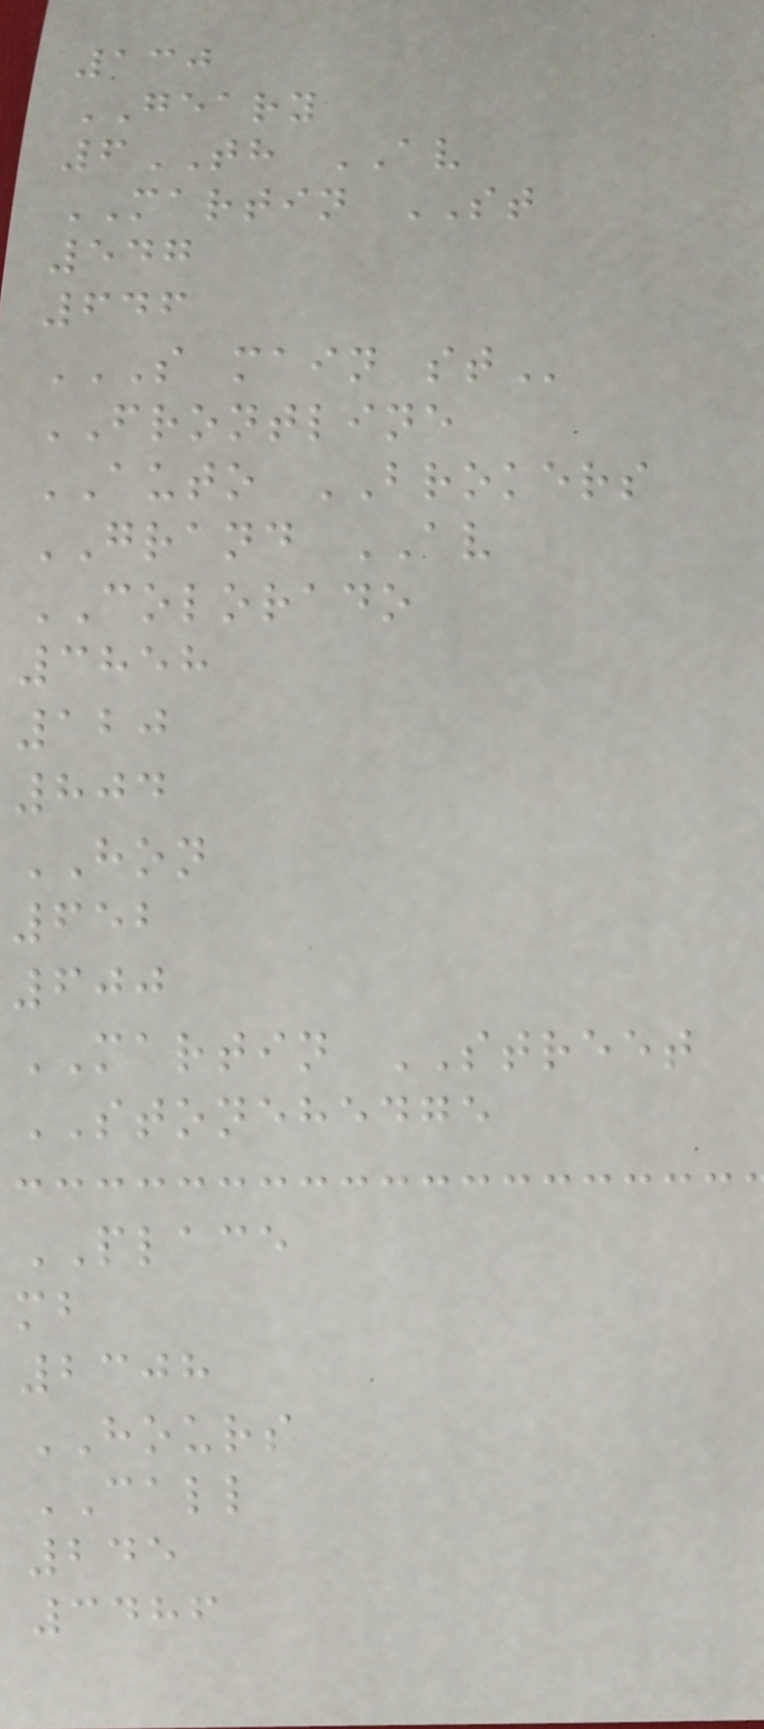130
GEARY
6TH AV
MARTIN ST
547
646
S MAIN ST
FRONTLINE
AUTO BROKERS
GRAND AV
COLORADO
3858
120
804
HON
652
600
MARTIN STREET
STONEHEDGE
PLACE
mb
2308
HOURS
CALL
245
3486
